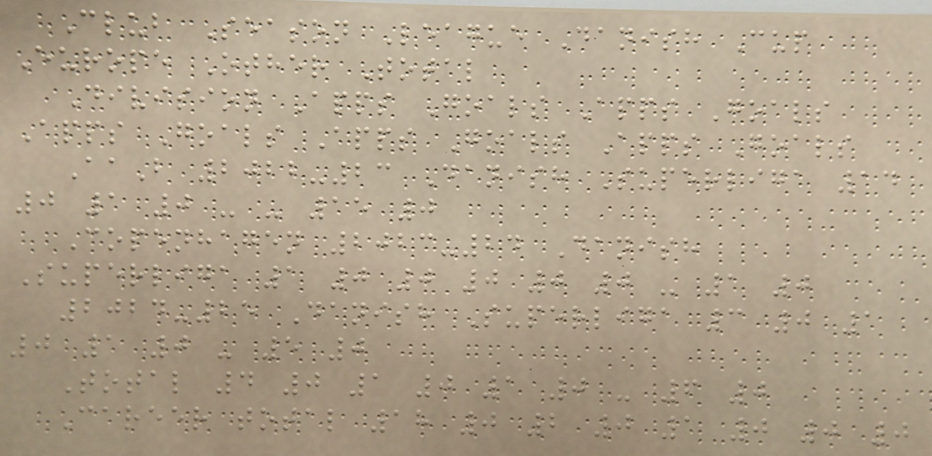Club Season League Danish Cup
Europe Other Total
Division Apps Goals Apps Goals
Apps Goals Apps Goals Apps Goals
AaB 2022-23 Danish Superliga 14
0 1 0 - - 15 0
Copenhagen 2023-24 Danish
Superliga 1 0 0 0 0 0 - 1 0
2024-25 Danish Superliga 3 0 1
0 1 0 - 5 0
Total 4 0 1 0 1 0 - 6 0
Career total 18 0 2 0 1 0 0 0
